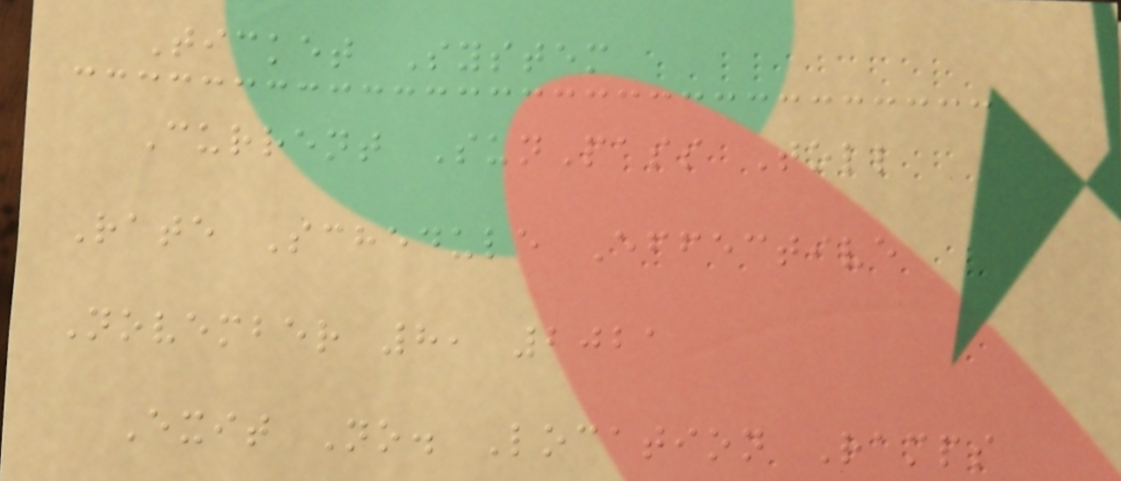Ticket System
Current SunPass Toll
Rate Schedule Effective
November 8, 2021
Exit No. Location Ramps
